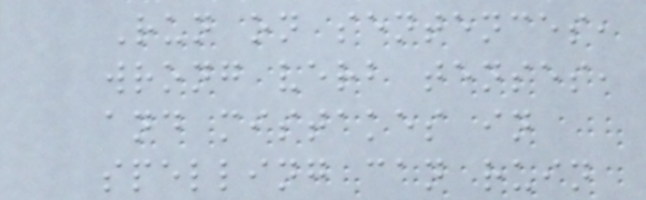Run on sentences,
wrong verb tenses,
and mistakes in
spelling can ruin
